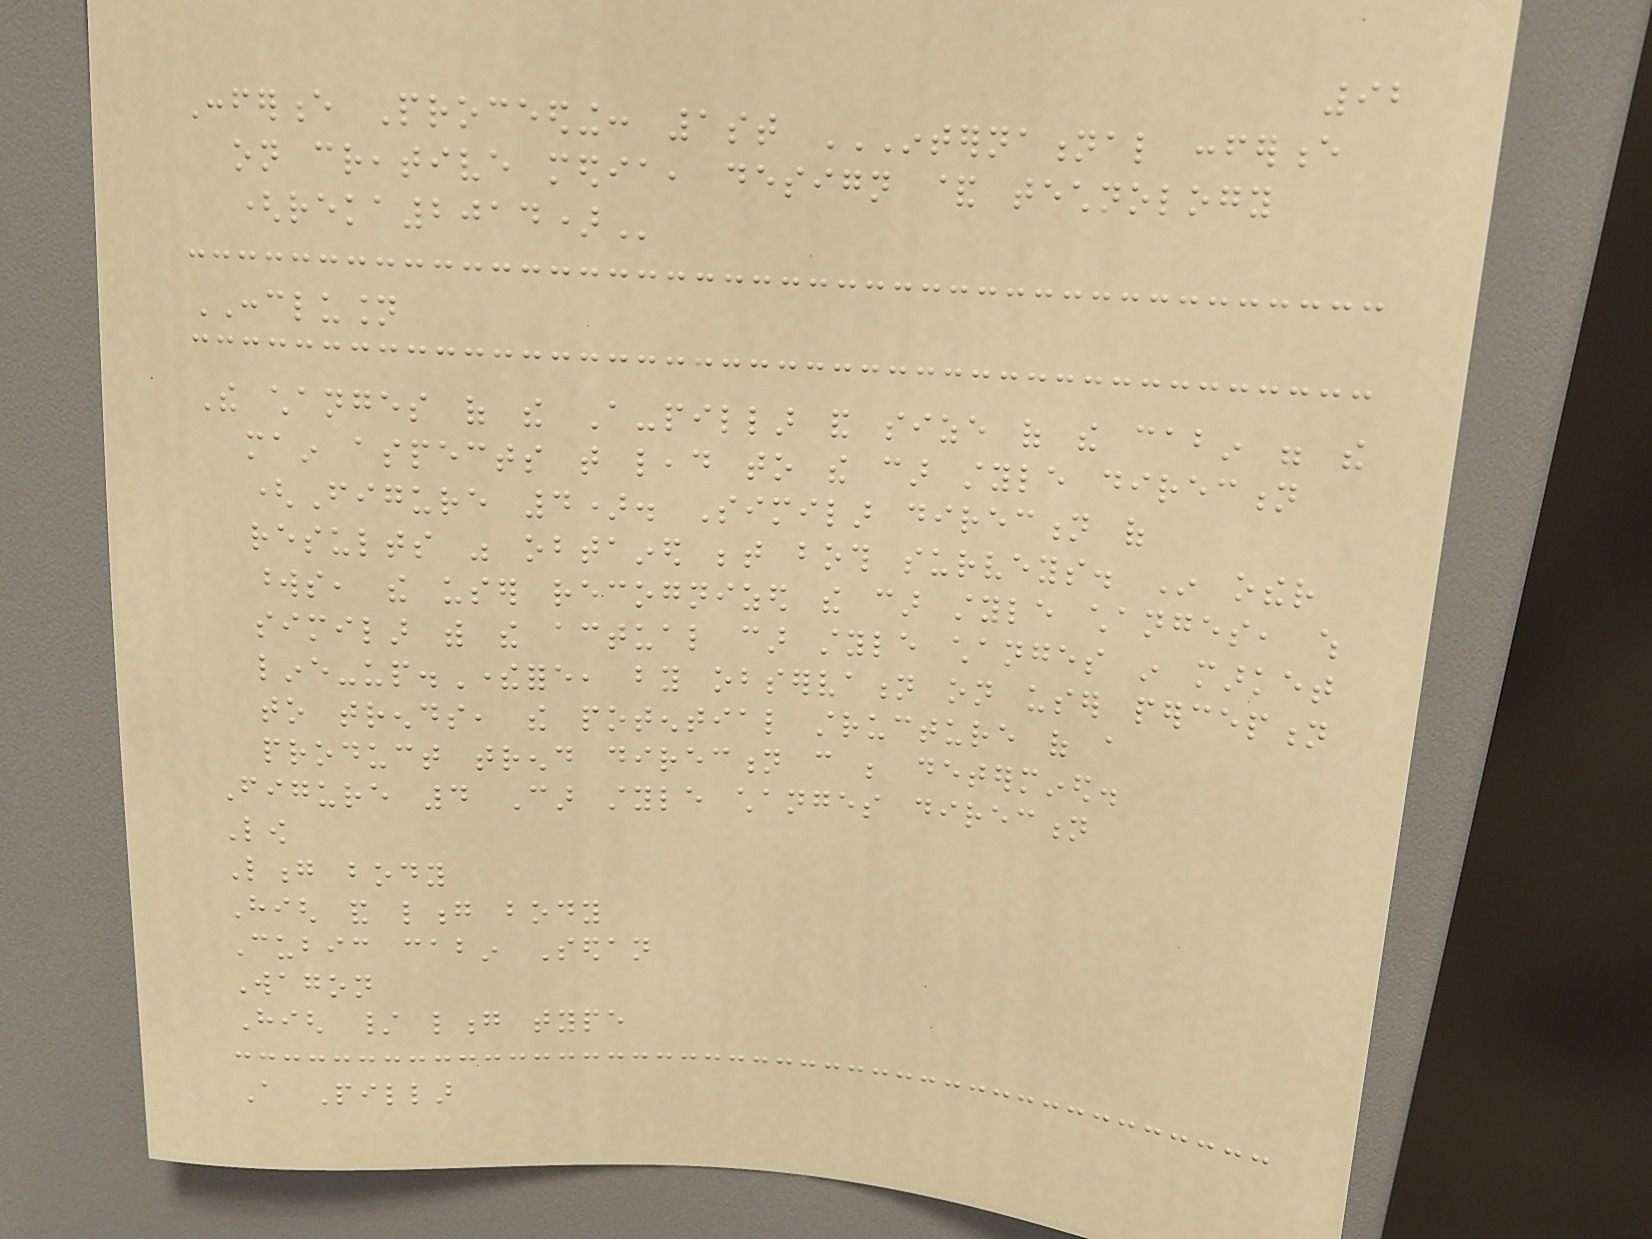92
Conference Proceeding: 1st INTERNATIONAL CONFERENCE
ON CREATIVE MEDIA, DESIGN & TECHNOLOGY
(REKA2014)
CONCLUSION
The changes of the A-pillar and size of the cabin were the
main aspects that lead to the car style direction
(Figure 4). Similar direction of
results was obtained between both surveys. In other
words, the user recognized the car style changes, which
similar with the actual car style changes in market
line-up.Therefore, by observation on user perception
to trends, the potential structure of a
product trend direction can be determined.
Figure 4 Car style changes direction
Low
Long body
High and long body
Cubic cabin Sedan
Wagon
High / long type
A Pillar
